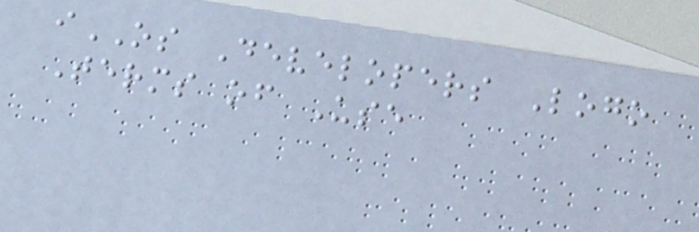iOS Developers Logo
Terms of Use
